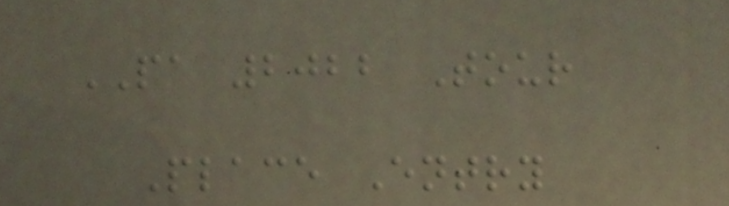PA 2022 Tour
Place Entry
